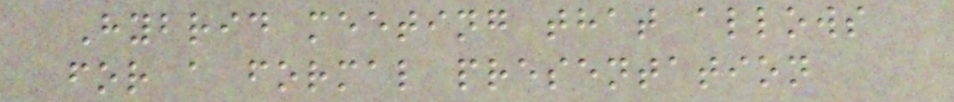Hybrid meeting that allows
for a formal presentation
